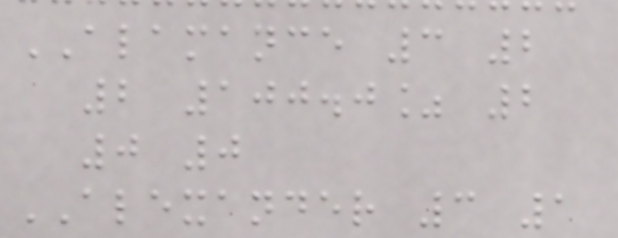ALAMANCE 3 2
2 100.0% 2
0 0
ALEXANDER 3 1
